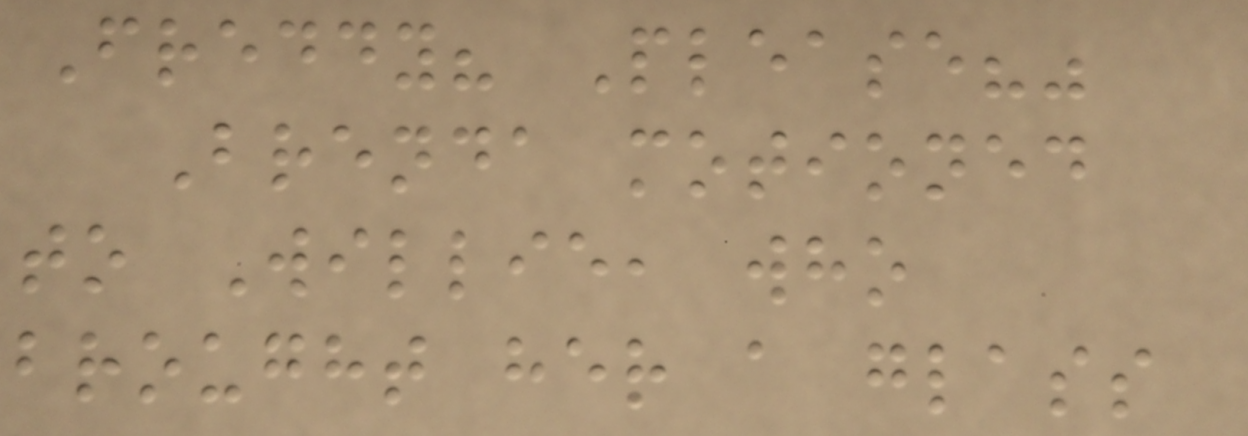Freddy? Please?"
Brenda motioned
to Willie, who
brought her a glass
